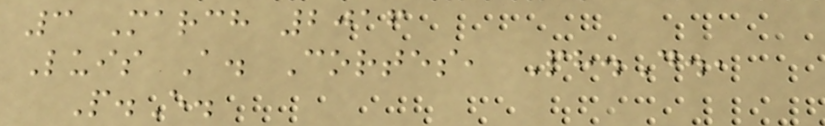3 March 2016
Luis A. Cortes, Ph.D.,
P.E.
